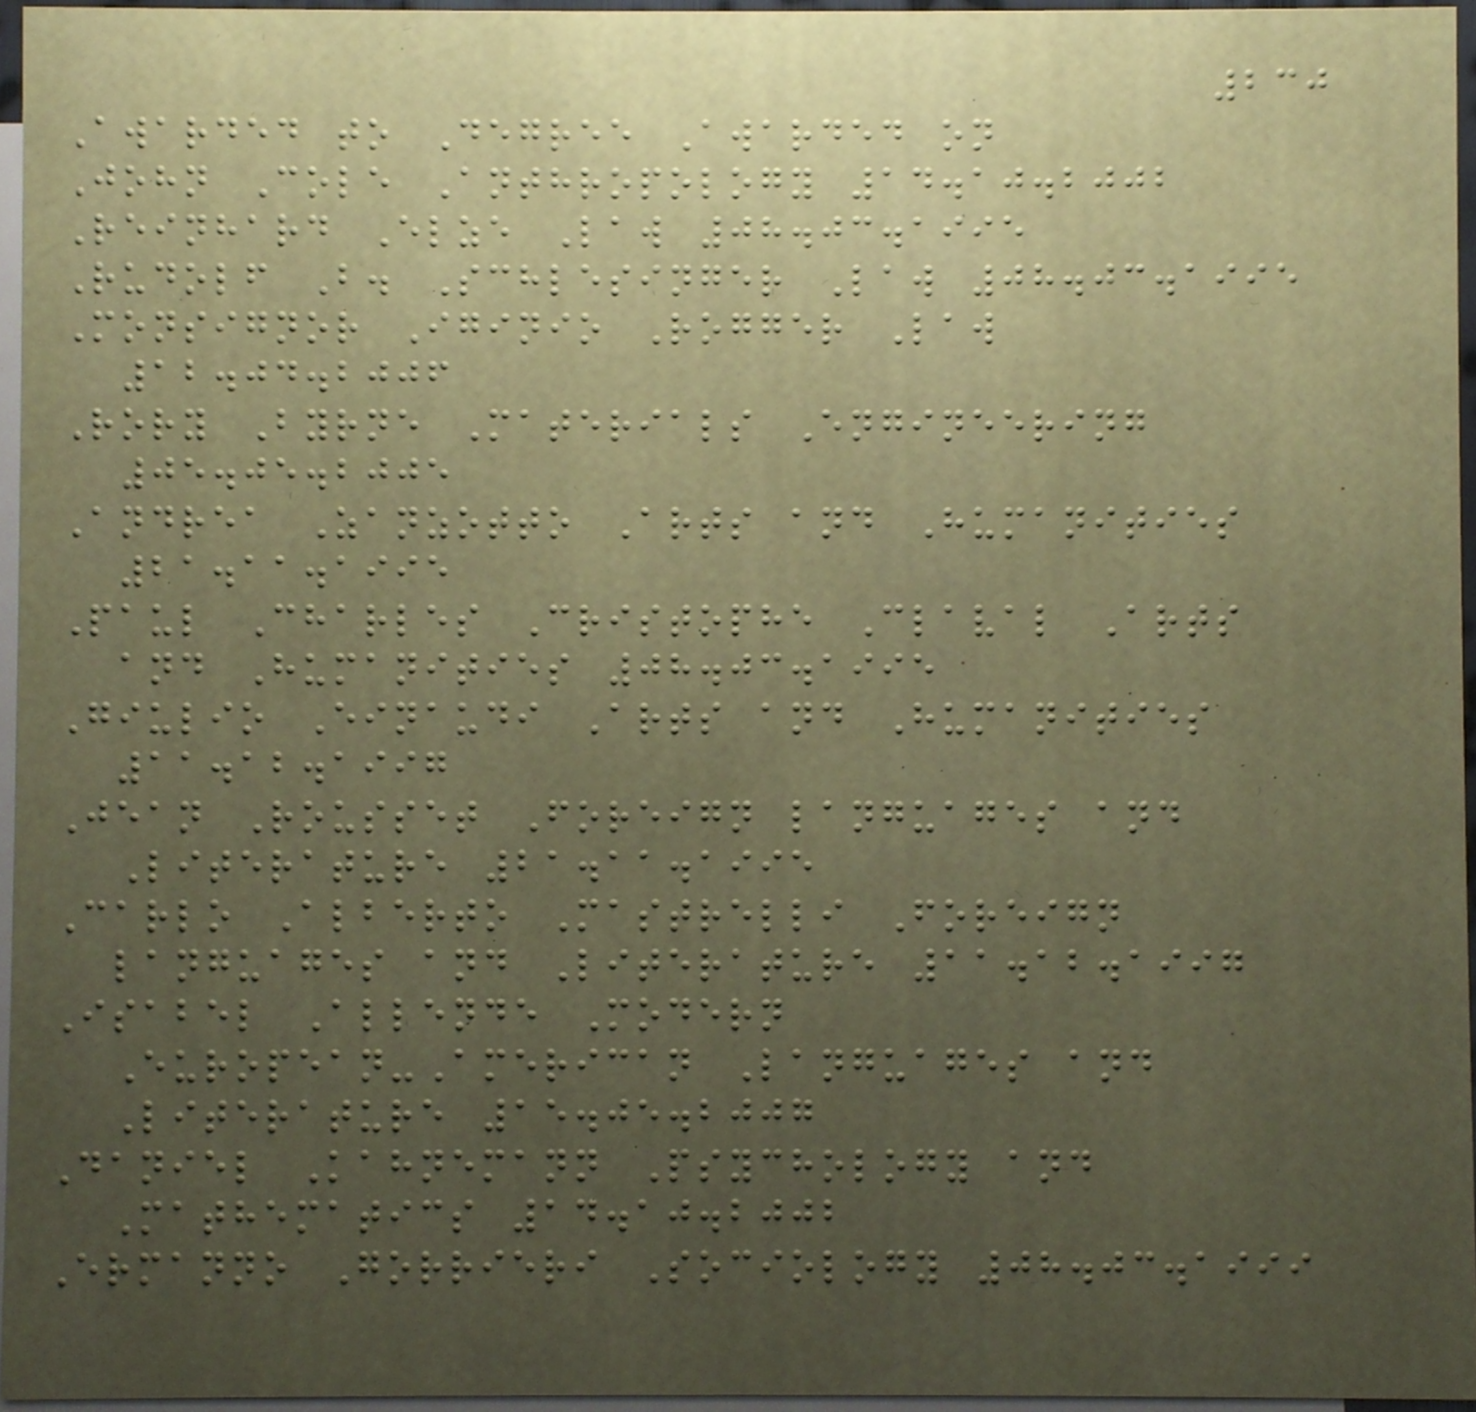230
Awarded to Degree Awarded on
John Cole Anthropology 14.10.2002
Reinhard Elze Law 08.03.1995
Rudolf B. Schlesinger Law 08.03.1995
Monsignor Iginio Rogger Law
12.04.2006
Rory Byrne Materials Engineering
05.05.2005
Andrea Zanzotto Arts and Humanities
21.11.1995
Paul Charles Cristophe Claval Arts
and Humanities 08.03.1995
Giulio Einaudi Arts and Humanities
11.12.1997
Jean Rousset Foreign languages and
Literature 21.11.1995
Carlo Alberto Mastrelli Foreign
languages and Literature 11.12.1997
Isabel Allende Modern
European-American Languages and
Literature 15.05.2007
Daniel Kahnemann Psychology and
Mathematics 14.10.2002
Ermanno Gorrieri Sociology 08.03.1999
